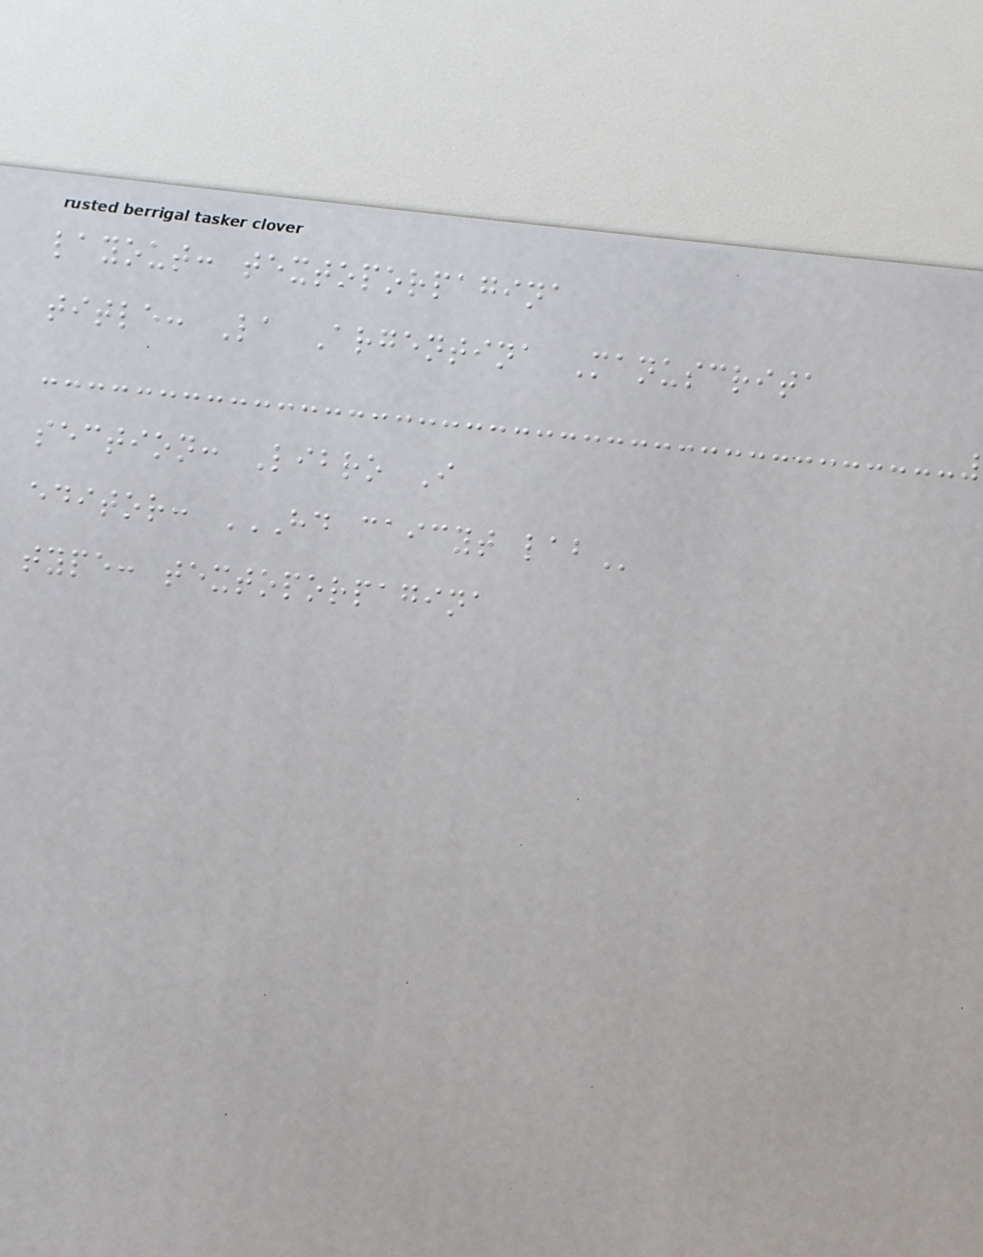layout: textoporpagina
title: La Argentina Manuscrita
section: Libro I
editor: HD CAICYT LAB
type: textoporpagina
